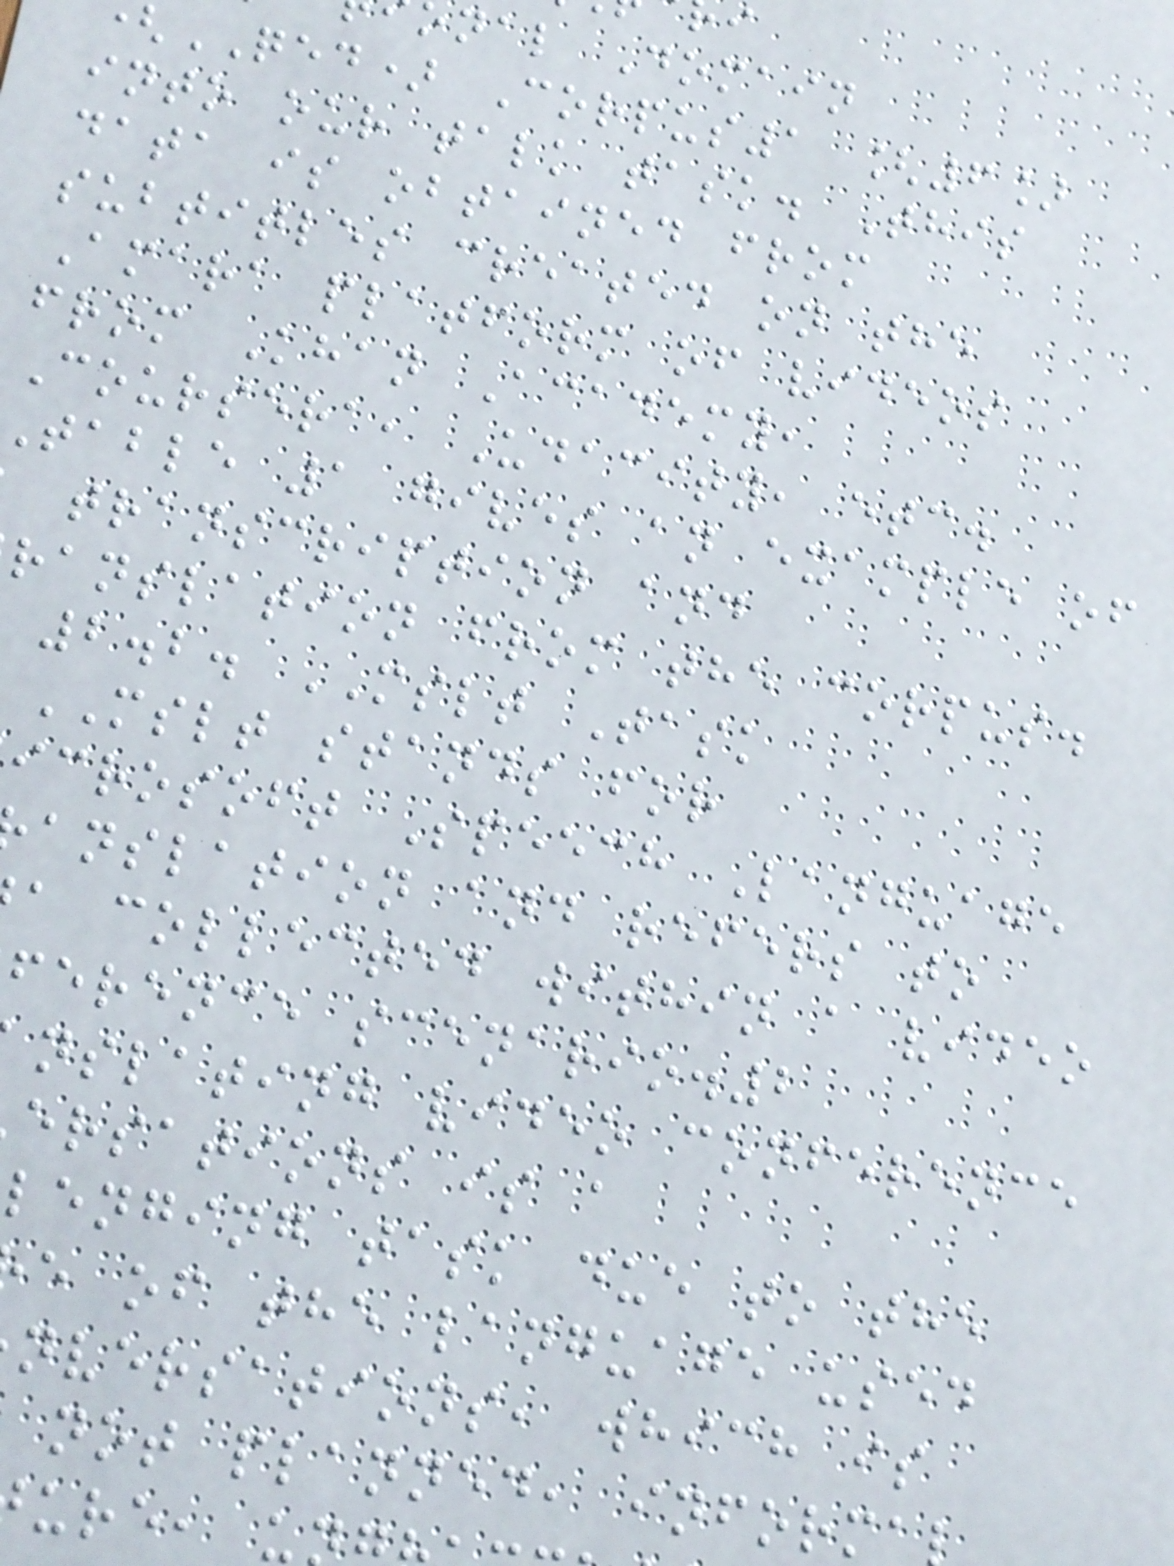nal Domain
QED) Corpus1 [6]
into our talk task. This
data is obtained from
subtitles created on the
Amara platform of videos
from Khan Academy,
Coursera, Udacity, etc.
table 1 gives an example of
transcription and
ranslation from the corpus.
2.2. MSLT Task
MSLT stands for
icrosoft Speech Language
anslation and refers to
a collected within a video
ference scenario.2
nslating video conference
ersations is a
lenging task due to the
e of the language used
nversations, which is
not planned, informa
